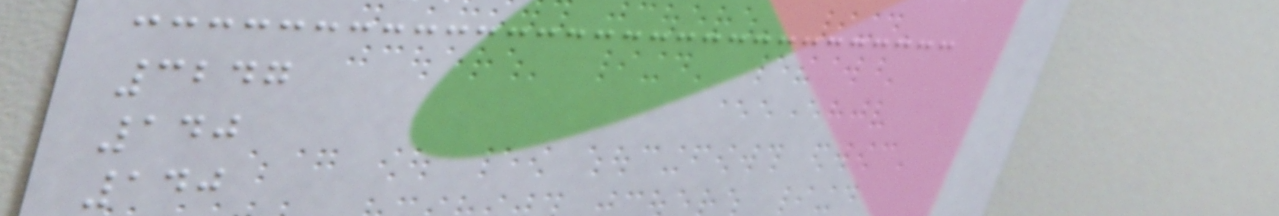3247
140
140
